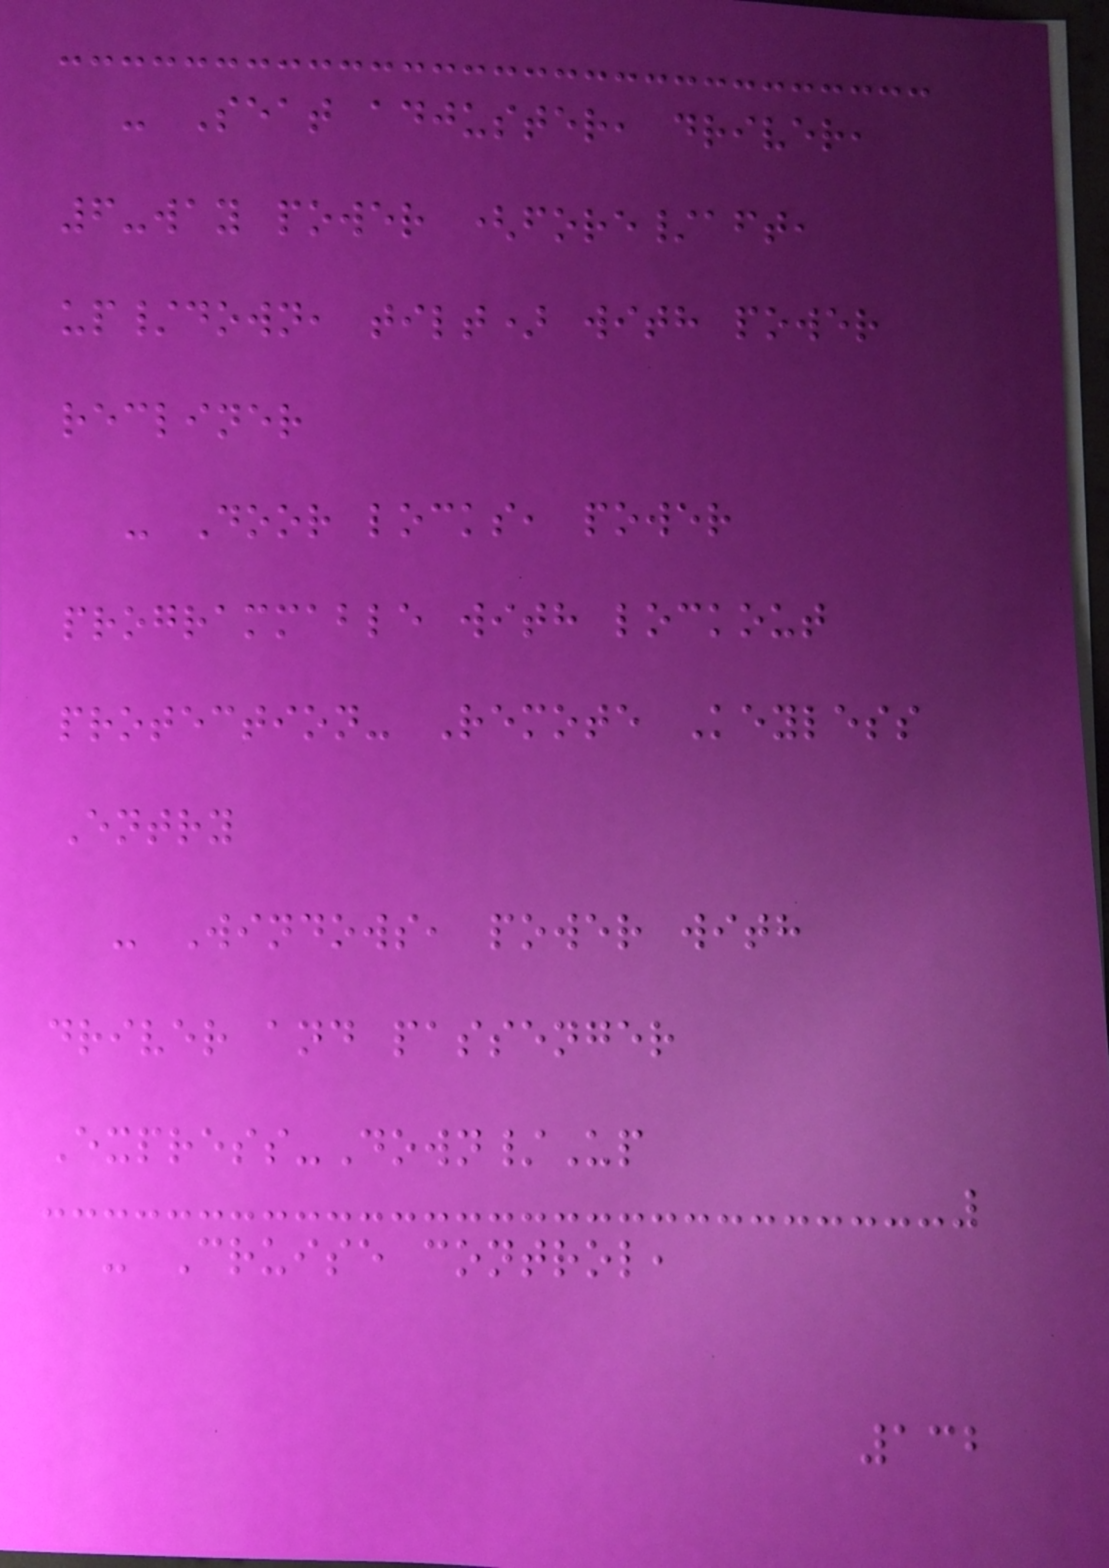- Seat adjuster, driver,
6-way power (fore/aft,
up/down, tilt) with power
recliner
- Door locks, power
programmable with lockout
protection- Remote Keyless
Entry
- Windows, power with
driver and passenger
Express-Down/Up
- Cruise control,
132
